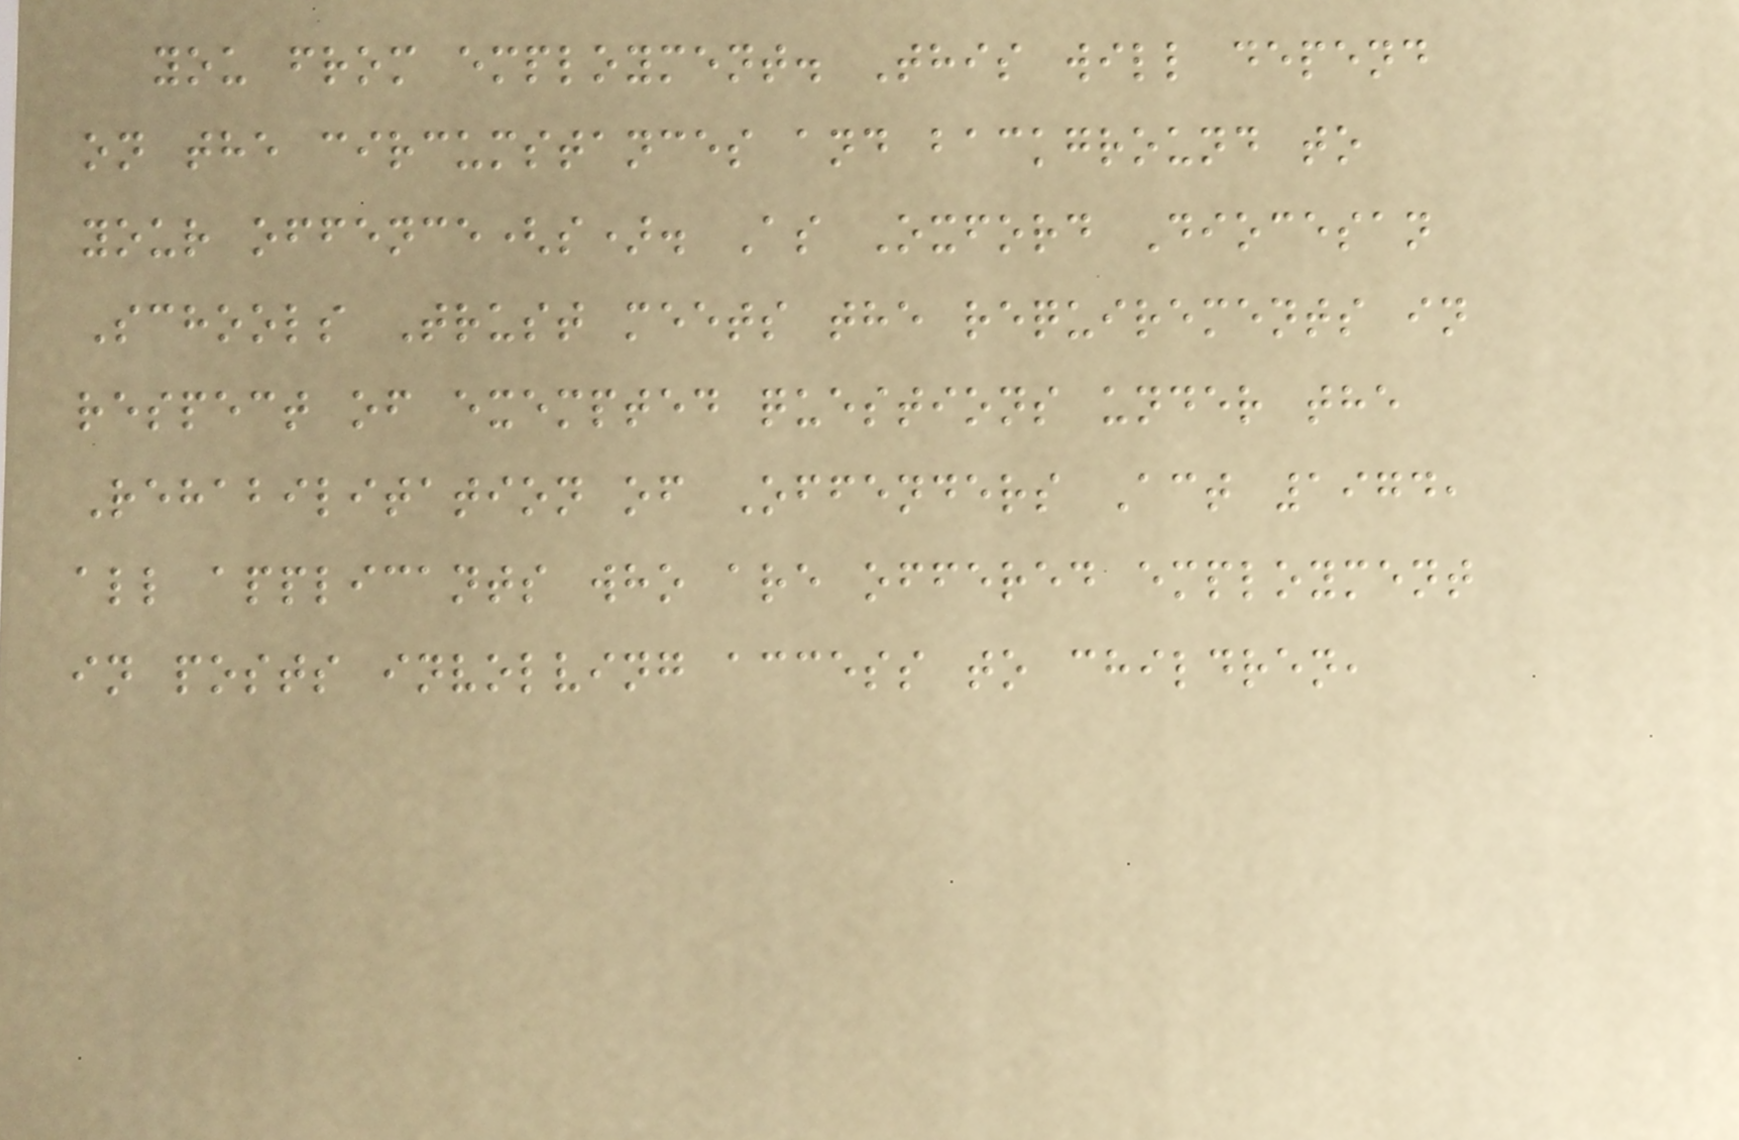you from employment. This will depend
on the circumstances and background to
your offence(s). As Oxford Diocesan
Schools Trust meets the requirements in
respect of exempted questions under the
Rehabilitation of Offenders Act 1974,
all applicants who are offered employment
in posts involving access to children,
